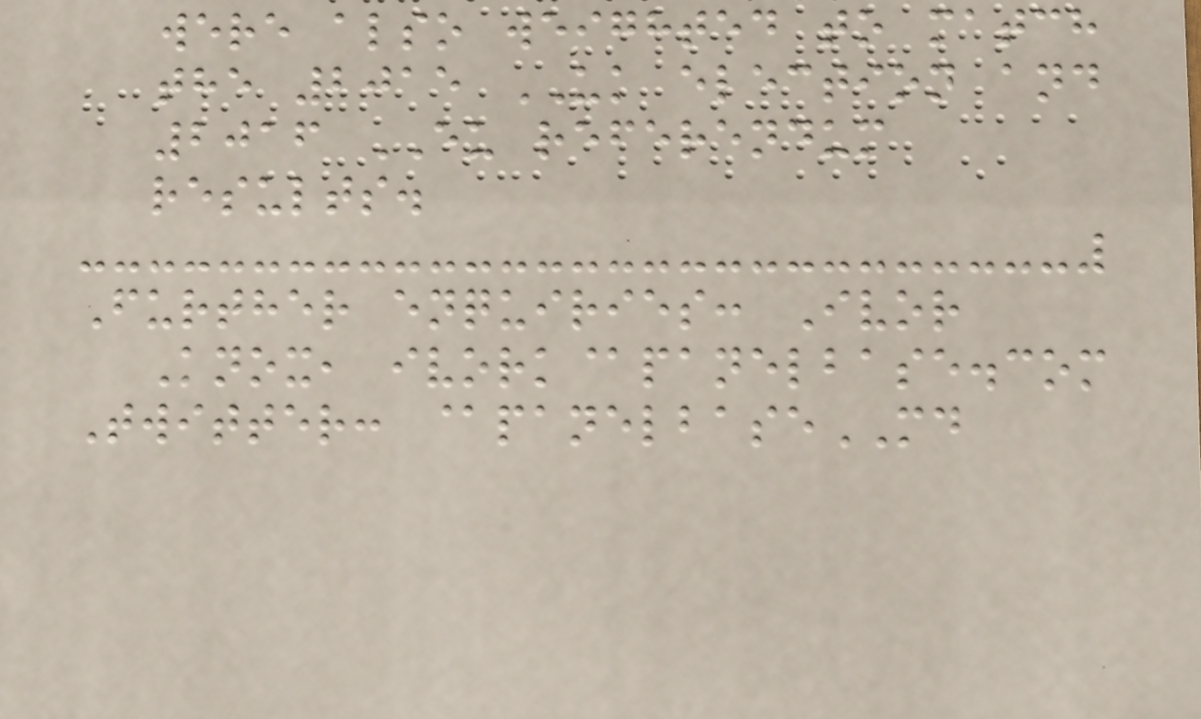were also weighted to match
the 2015 UK election and
2016 EU referendum
results.
Further enquiries: Ivor
Knox, ivork@panelbase.com
Twitter: @panelbaseMD
